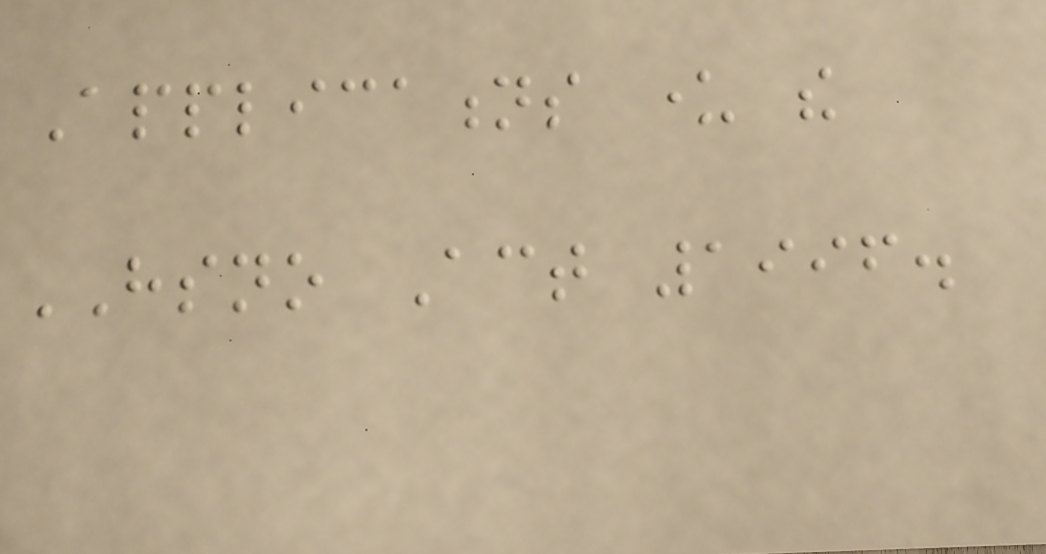Applications under the
HSNO Act 1996.
